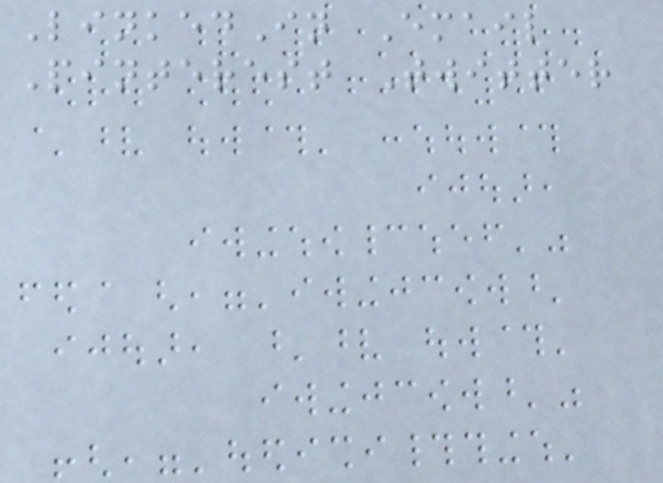LinkedIn Email
Pinterest Twitter
